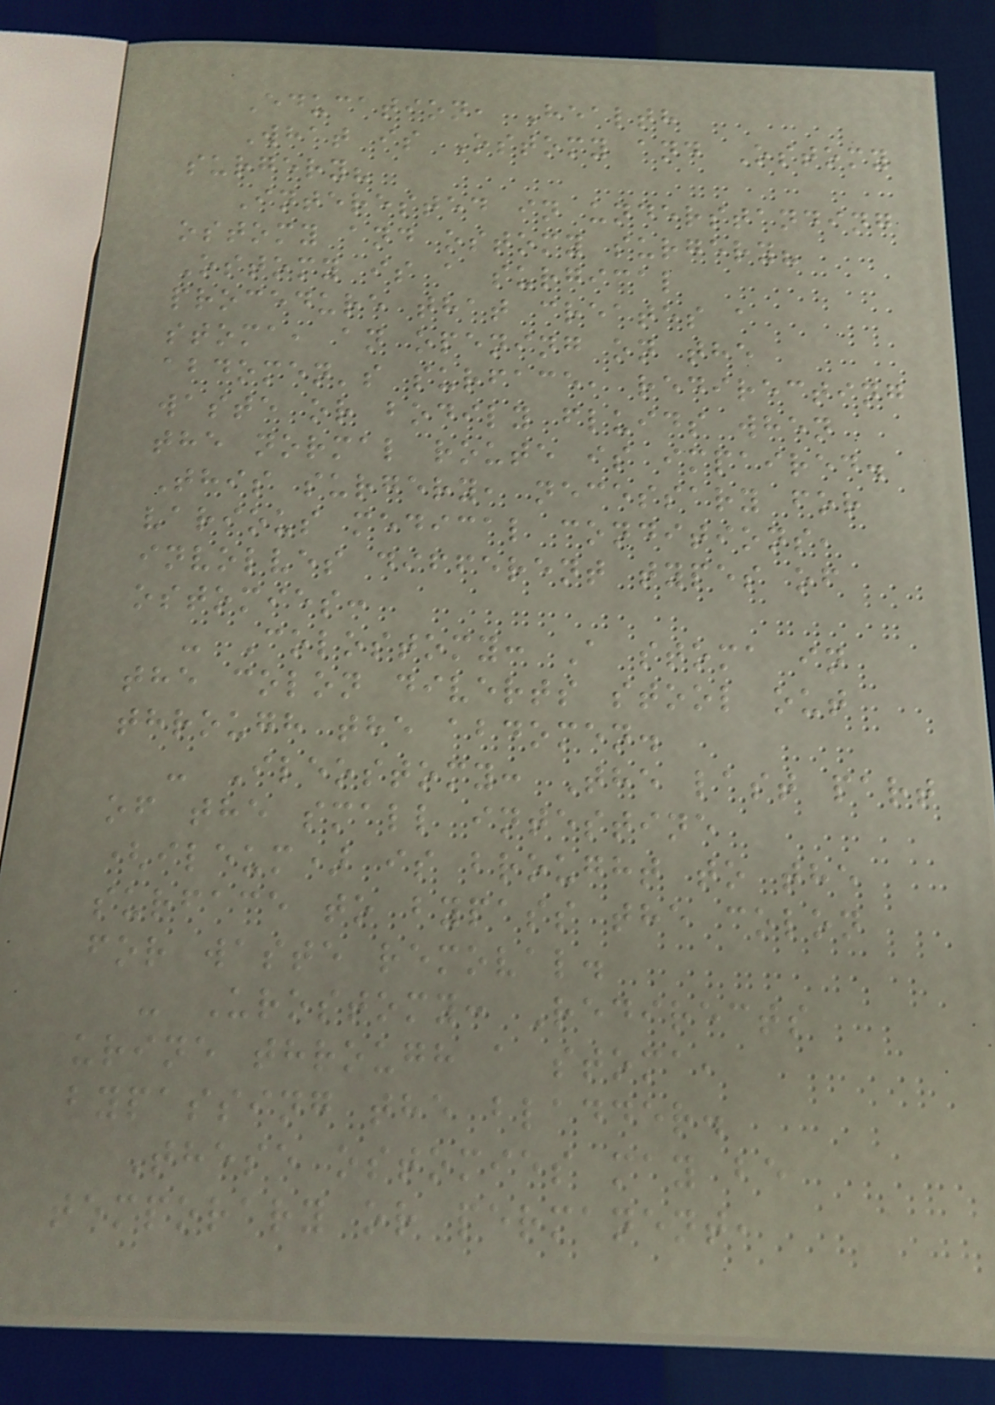Education, Health
What is Ostomy and Ostomy
surgery?
Interested in understanding
ostomy and ostomy surgery?
Ostomy is a surgical
procedure that creates a
stoma, an opening on the
abdomen's surface, redirecting
waste or bodily fluids when
the normal route is impaired.
This surgery, necessary for
various medical conditions,
involves different types of
ostomies:
- Colostomy: A stoma in
the colon diverts stool out
through the abdomen.
- Ileostomy: The last part
of the small intestine
(ileum) is brought to the
surface to bypass the colon
for waste removal.
- Urostomy: Redirects
urine through a stoma,
bypassing the bladder.
These ostomies may be
temporary or permanent,
